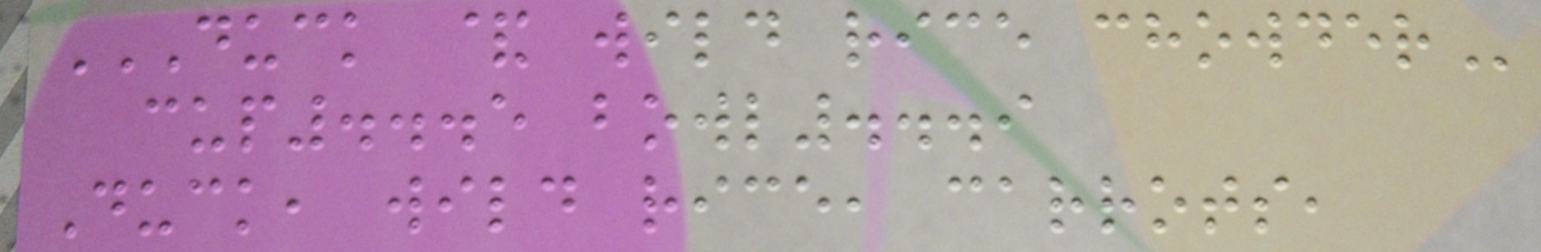DUCK & WILD RICE CHOWDER
cup...5 bowl...9
Duck, wild rice, carrots,
